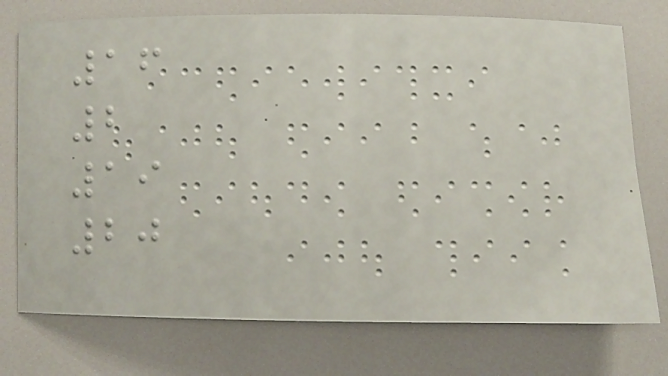16
2
19
20
